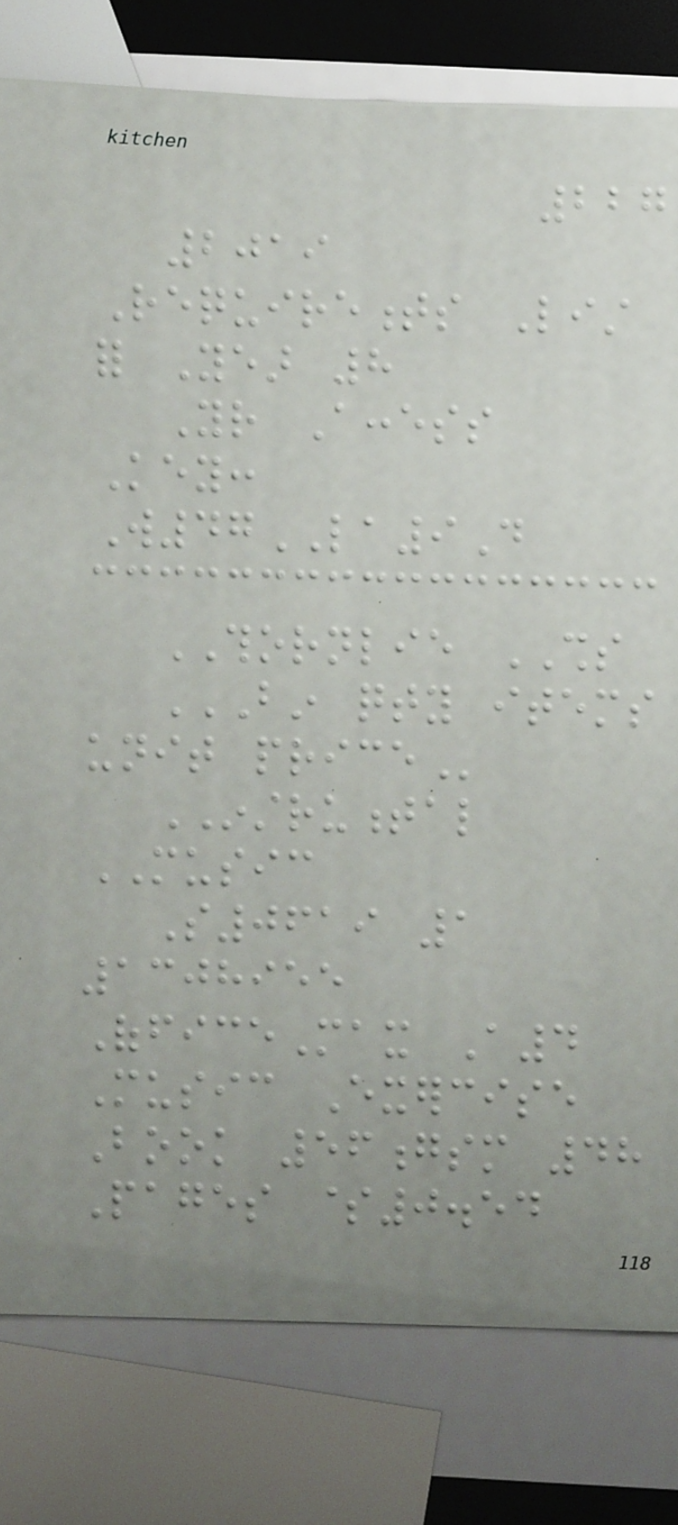227
2019
Requirements List
for Year 8
Your Access
Key:
W47LA9D
THORNLIE SHS
BIN QTY ITEMS
UNIT PRICE
INSTRUMENTAL
MUSIC
S0619 1
1308955
OfficeMax A4
Music Exercise
Book 56gsm 48
Pages $0.54
